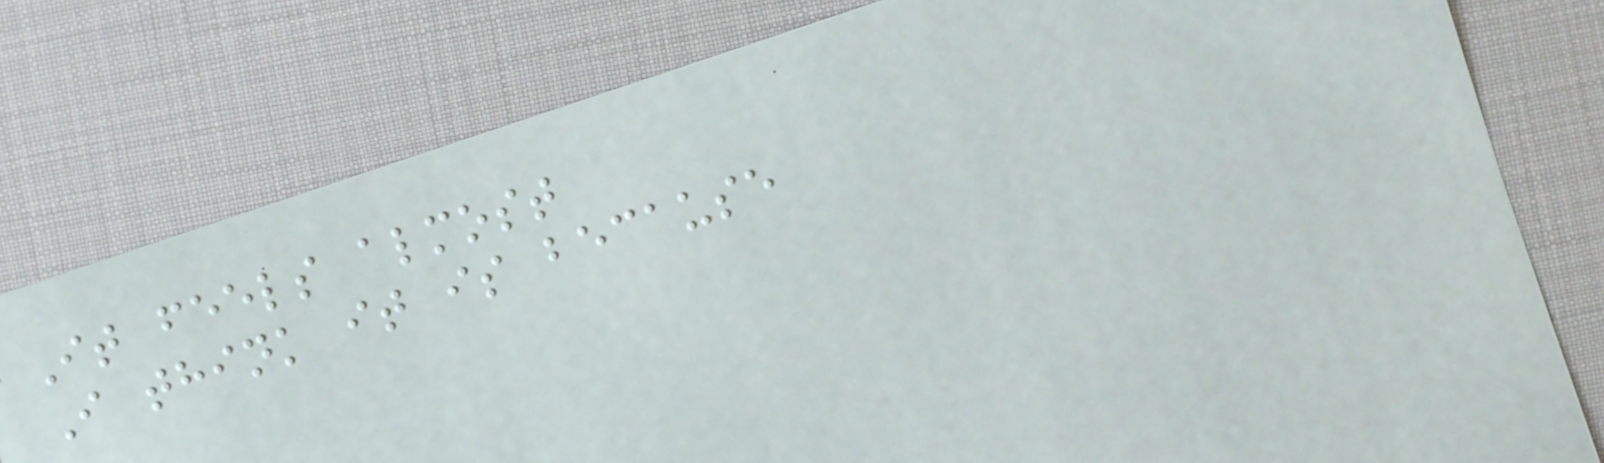It feels almost
I think it is because
